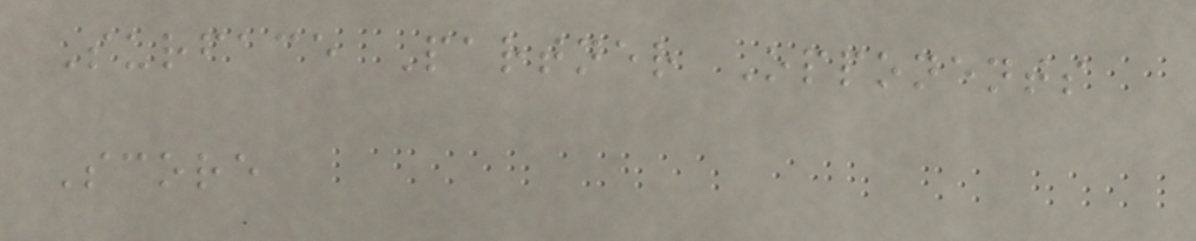Surface Partner Opponents
Score
